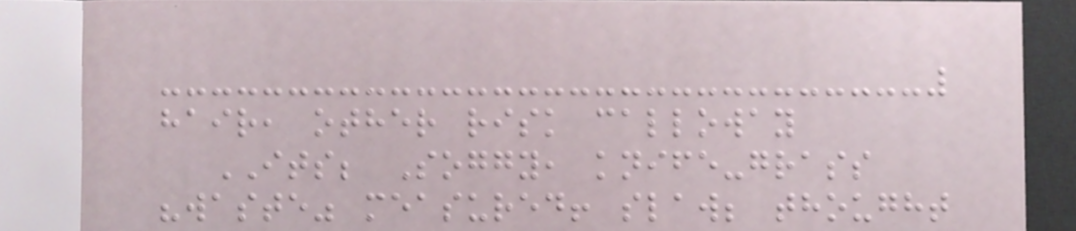hair, other risk calloway
ITS; Soggy, knife-grass
"waste" measured! slaw; thought
